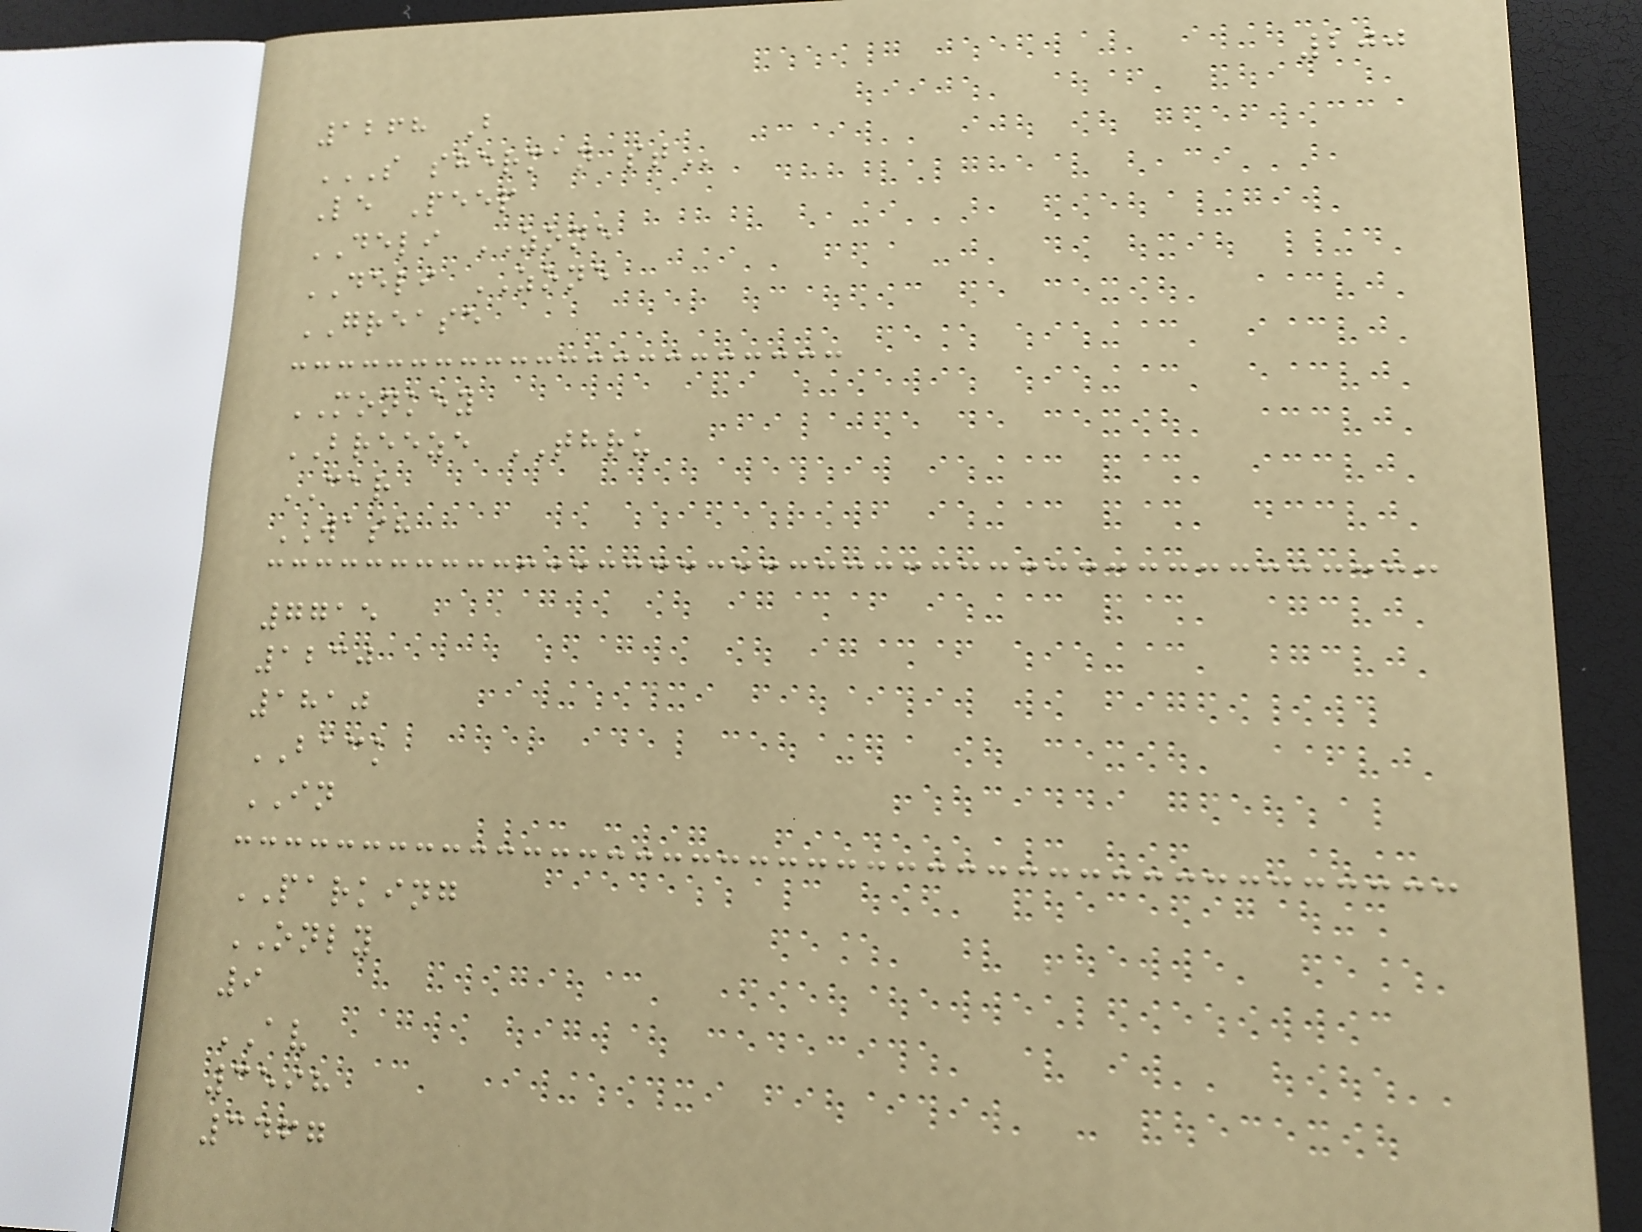200
1268 B
S SHERMAN ST
Le Peep
DELI ZONE
DELI ZONE
GREASE
MONKEY
BREEZE THRU
CAR
WASH
7715
1230
1810
BACK
IN
PARKING
ONLY
9
AV
3598
3467
